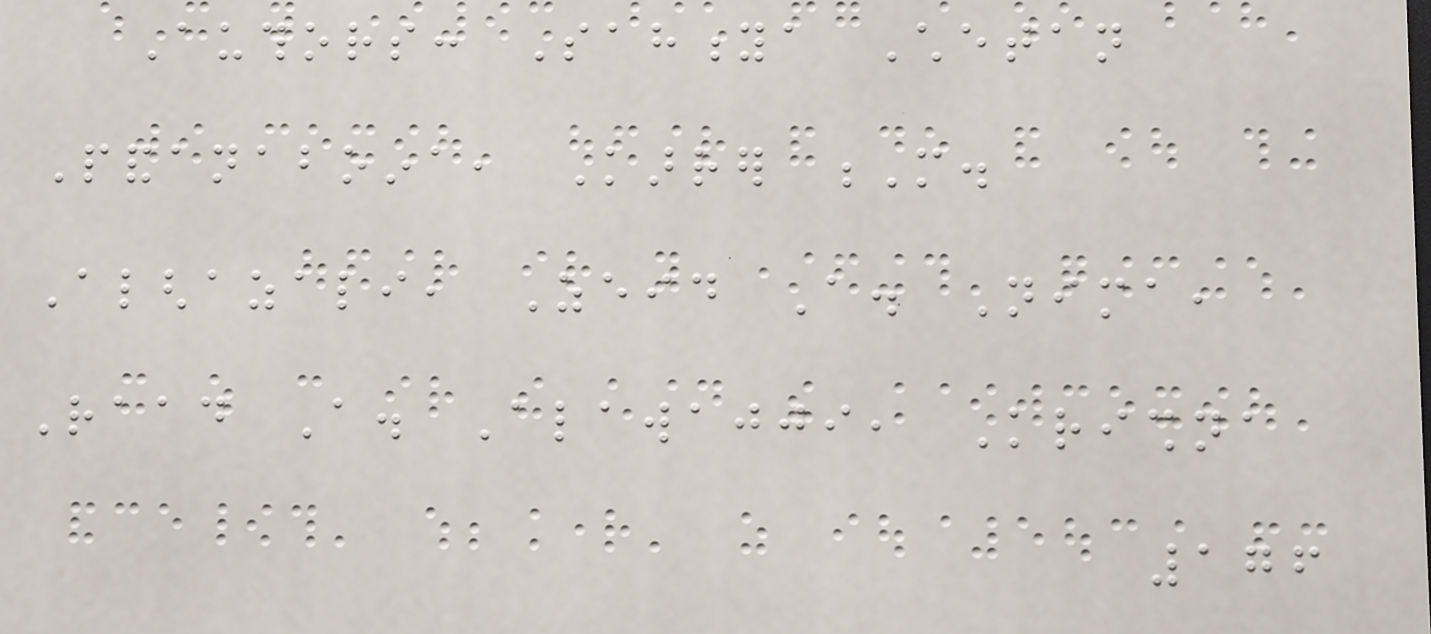Authors: Sahitya Chetan
Pandanaboina, Karrer M.
Alghazali, Zeid A. Nima,
Raad A. Alawajji, Krishna
176
